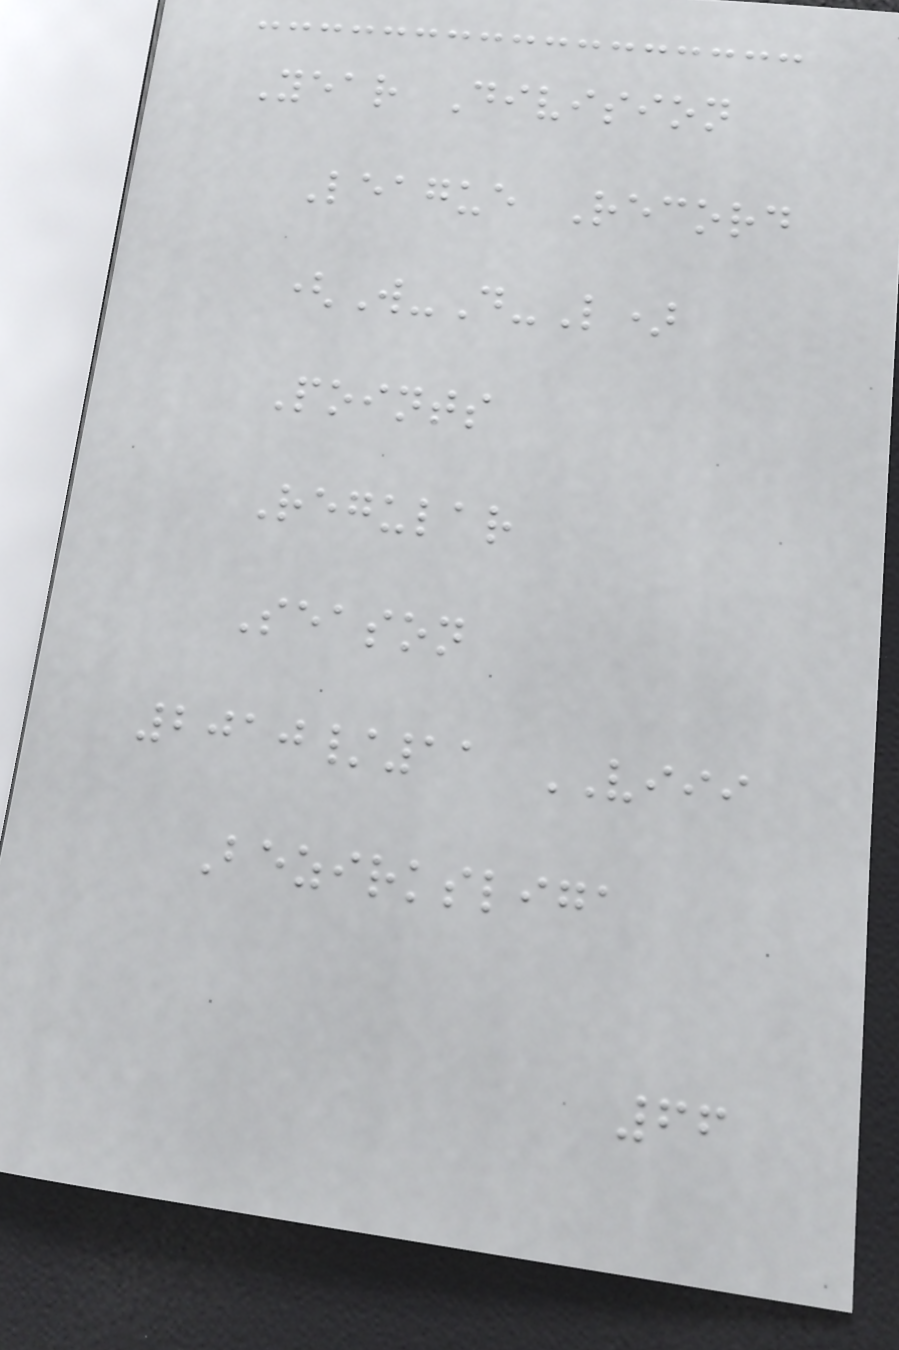Year Division
League Record
(W-D-L)
Points
Regular
Season
2010/11 VIII
Bezirksliga
66
